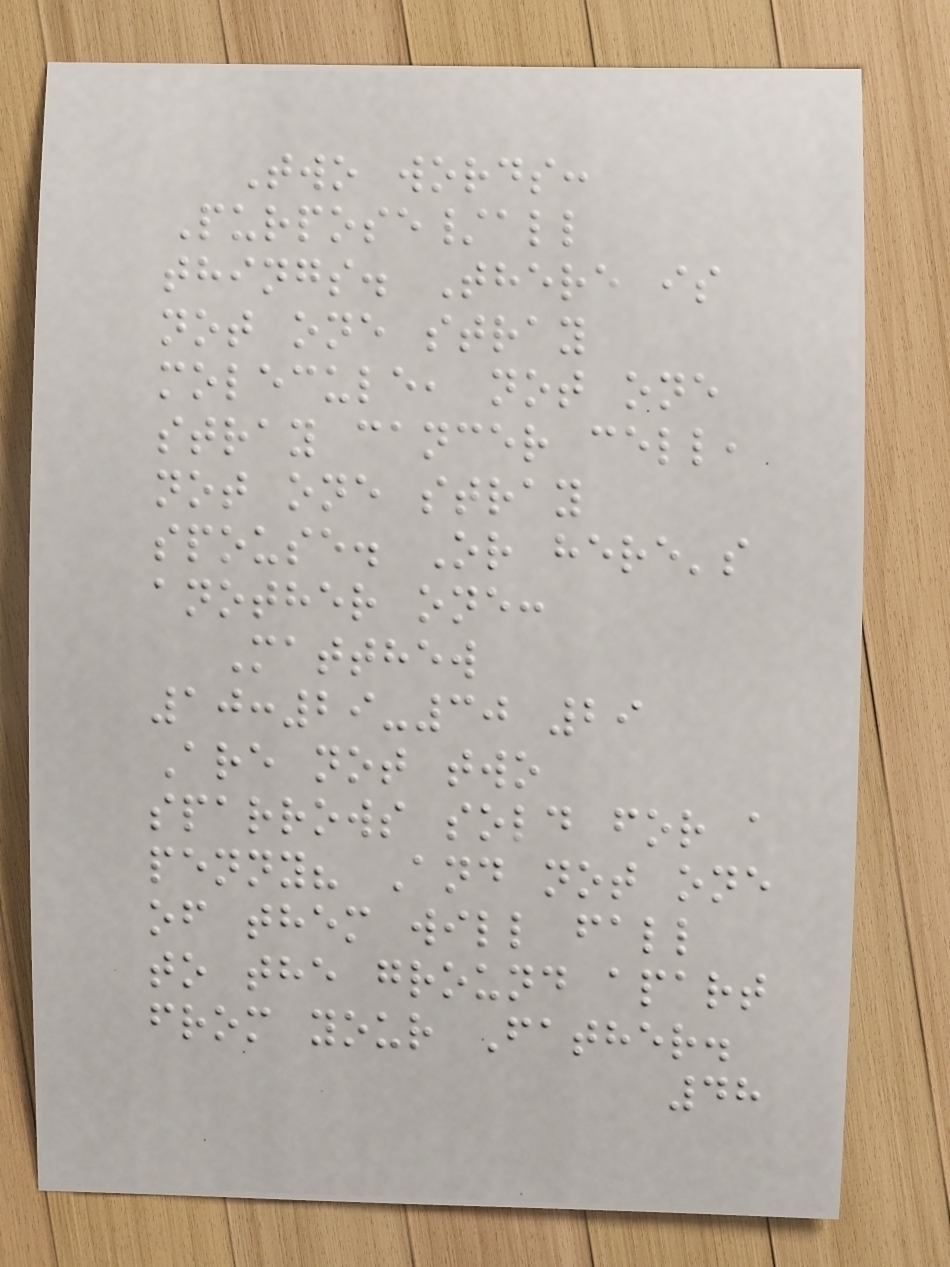Two words:
Purpose/all
things. There is
not one stray
molecule, not one
stray cancer cell,
not one stray
spouse. Or here's
another one:
Matthew
10:29-30 29
Are not two
sparrows sold for a
penny? And not one
of them will fall
to the ground apart
from your Father.
48
